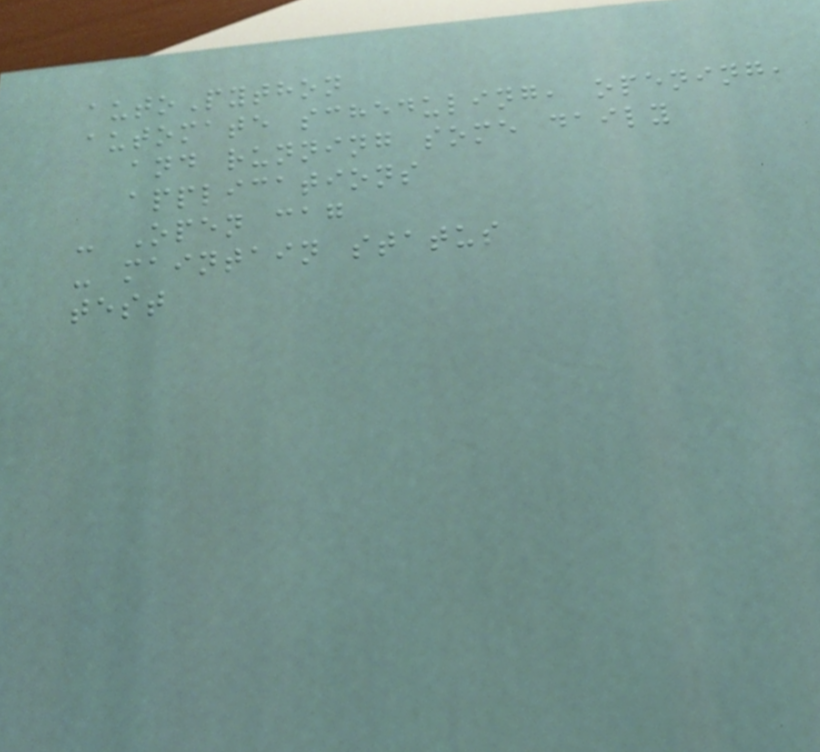autoPython
automate scheduling, opening,
and running some daily
applications
- Open cag
- maintain status
test
